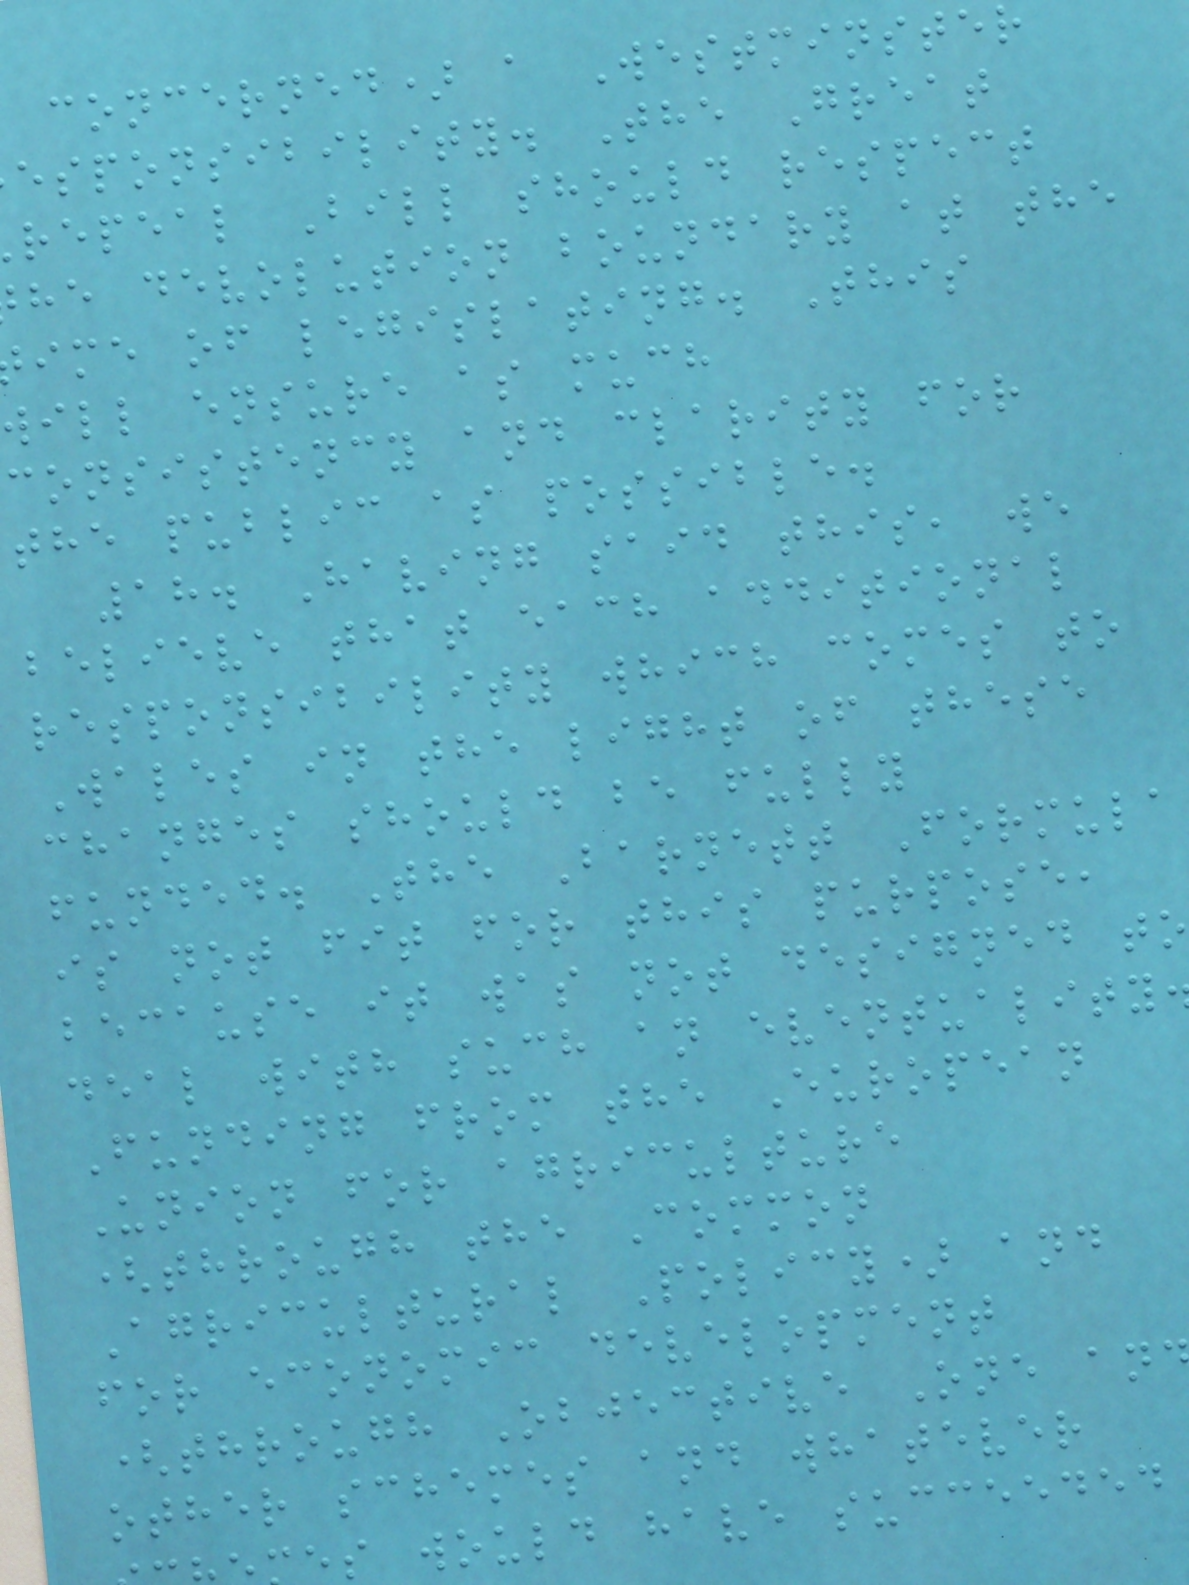concerned) a Westminster
esponsibility. The Great
repeal Bill should respect
he devolution boundary at the
ime of legislating. This
will ensure as much
consistency and clarity for
the public as possible.
18. Having said this, we
believe that each additional
responsibility which comes to
Wales in the light of these
changes should be fully
funded. The Barnett Formula
is not fit for this purpose,
because it was not designed to
deal with such an eventuality
Funding from the European
Union for agriculture
(through the Common
Agricultural Policy) and
for economic development
(through Objective One an
other schemes and whatever
es would have succeeded
